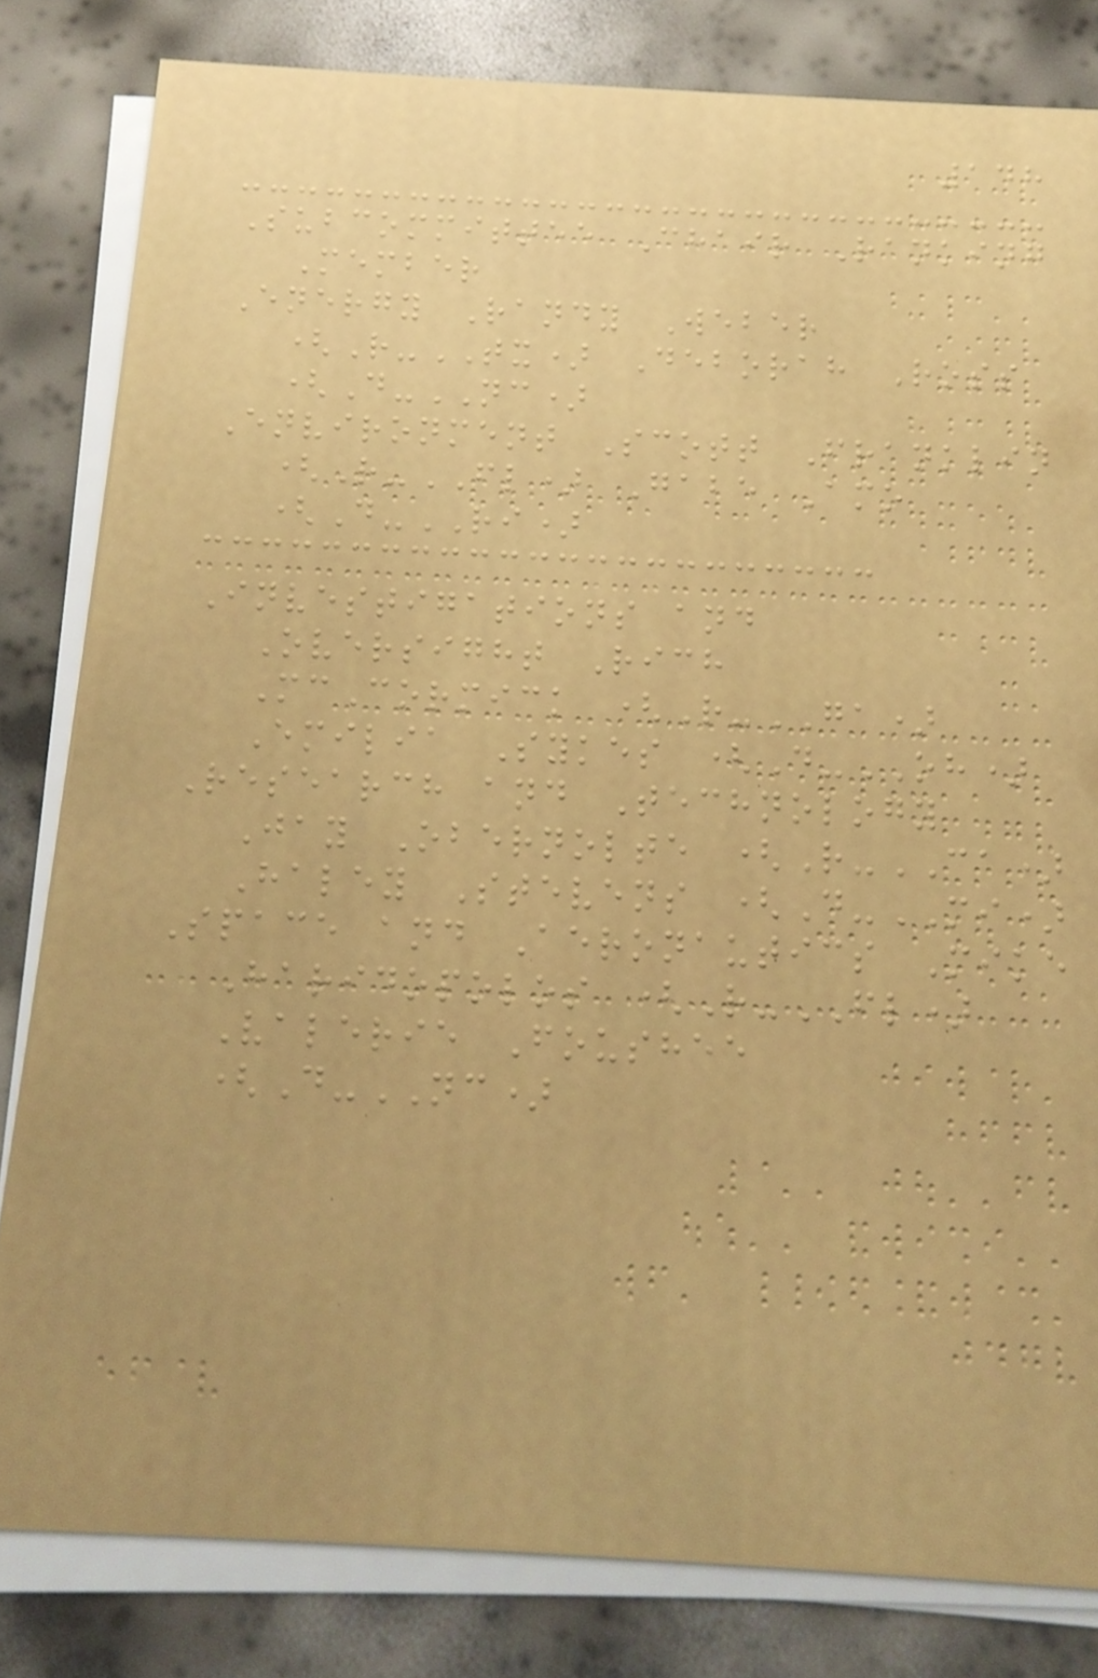148
Subcommittee Chair Ranking
Member
Energy Randy Weber
(R-TX) Deborah Ross
(D-NC)
Environment Scott Franklin
(R-FL) Gabe Amo
(D-RI)
Investigations and
Oversight Rich
McCormick (R-GA)
Emilia Sykes (D-OH)
Research and Technology
Jay Obernolte (R-CA)
Haley Stevens (D-MI)
Space and Aeronautics Mike
Haridopolos (R-FL)
Valerie Foushee
(D-NC)
